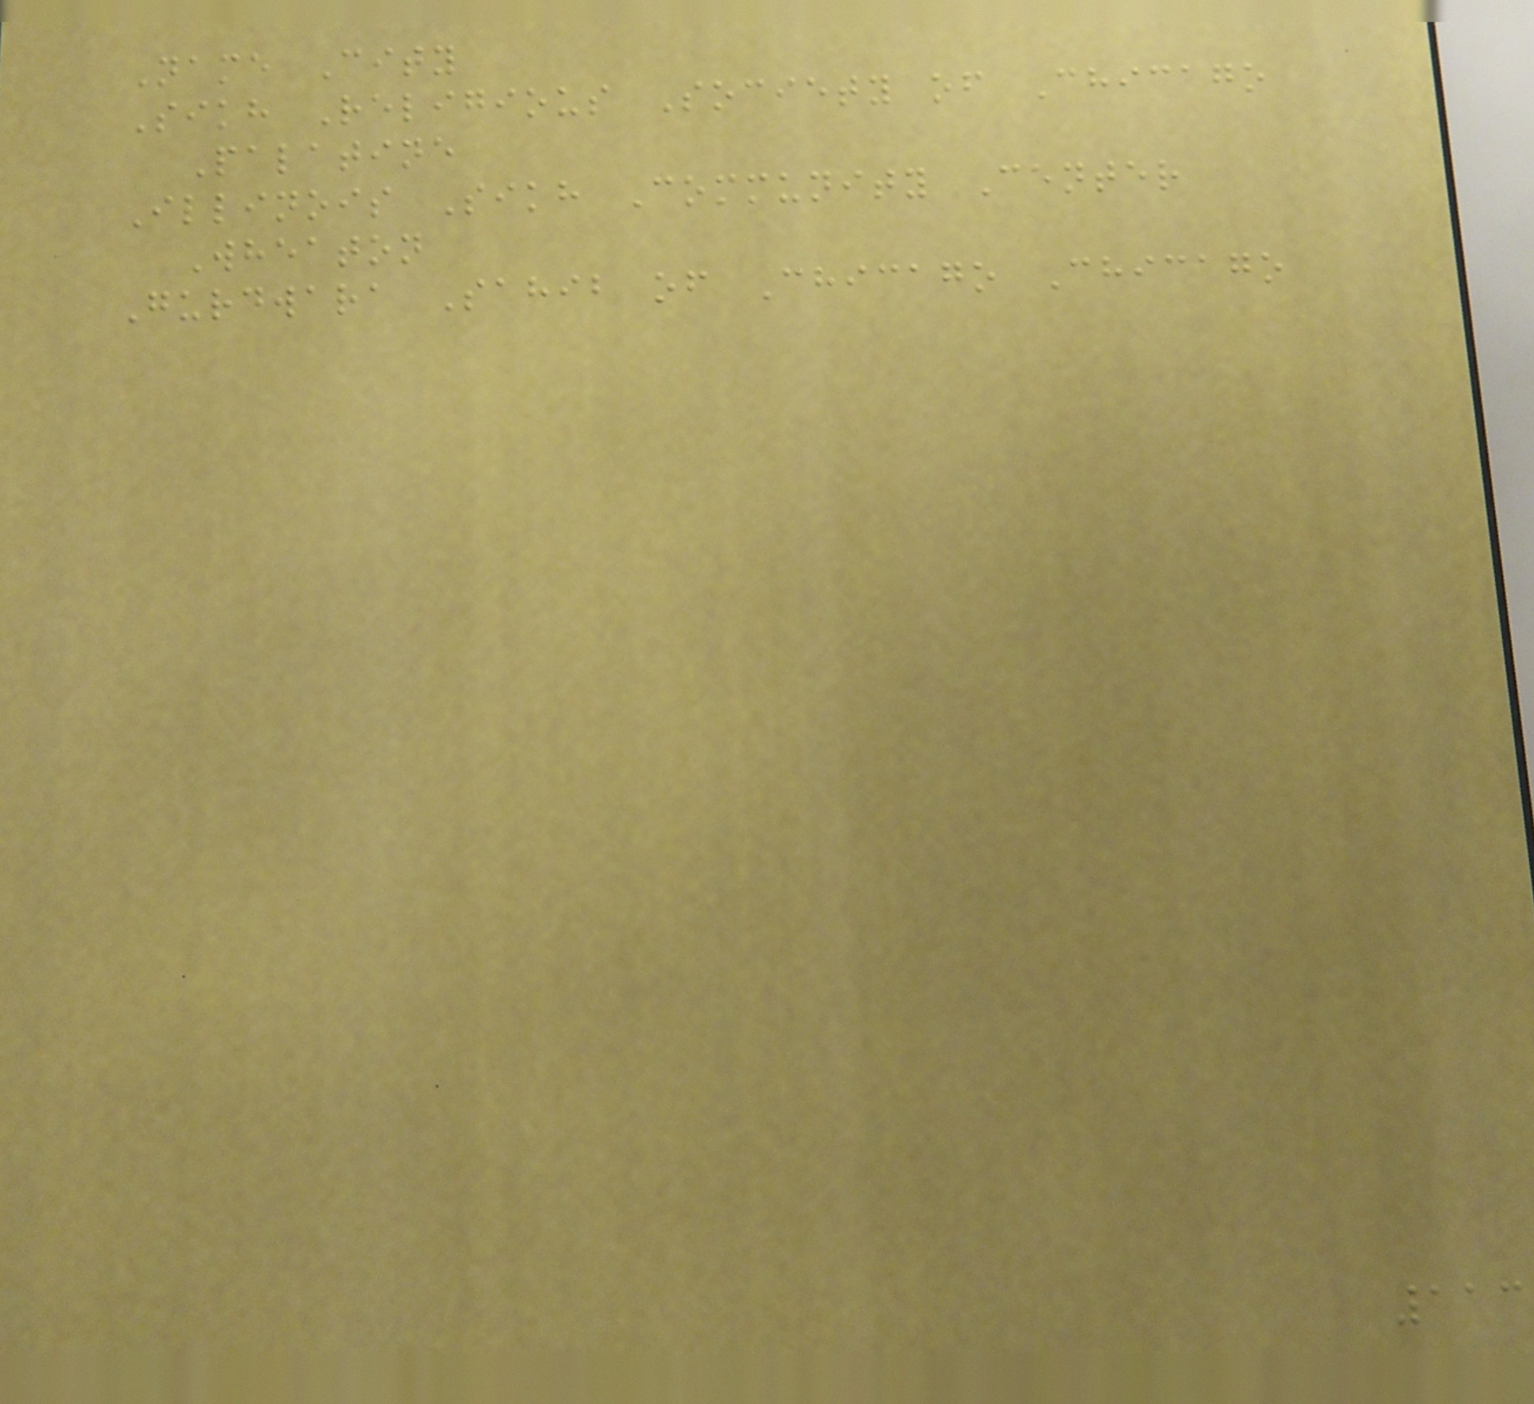Name City
Sikh Religious Society of Chicago
Palatine
Illinois Sikh Community Center
Wheaton
Gurdwara Sahib of Chicago Chicago
113
